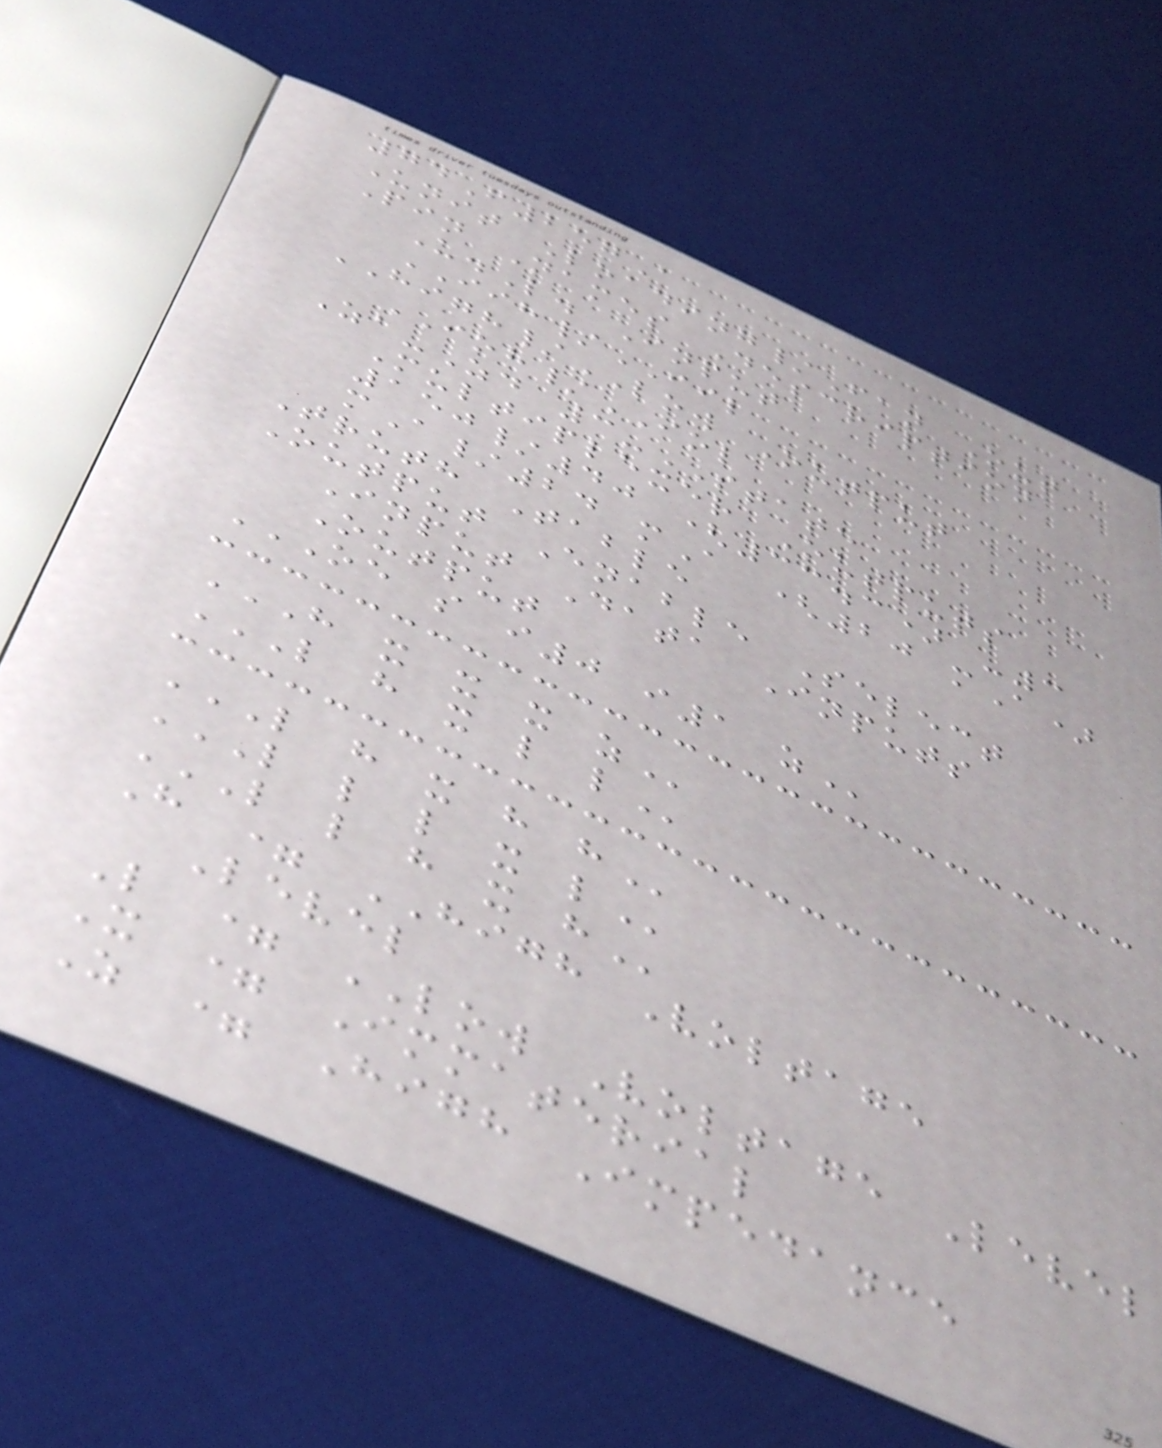74F257A
Unit Loading/Fan Out
Pin Names Description
U.L. Input
IIH/IIL
HIGH/LOW Output
IOH/IOL
Za-Zd 3-STATE
Multiplexer Outputs
150/40 (33.3) -3
mA/24 mA (20 mA)
Truth Table
Output Enable Select
Input Data Inputs
Output
OE S I0 I1 Z
H X X X Z
L H X L L
L H X H H
L L L X L
L L H X H
H = HIGH Voltage
Level
L = LOW Voltage Level
X = Immaterial
Z = High Impedance
